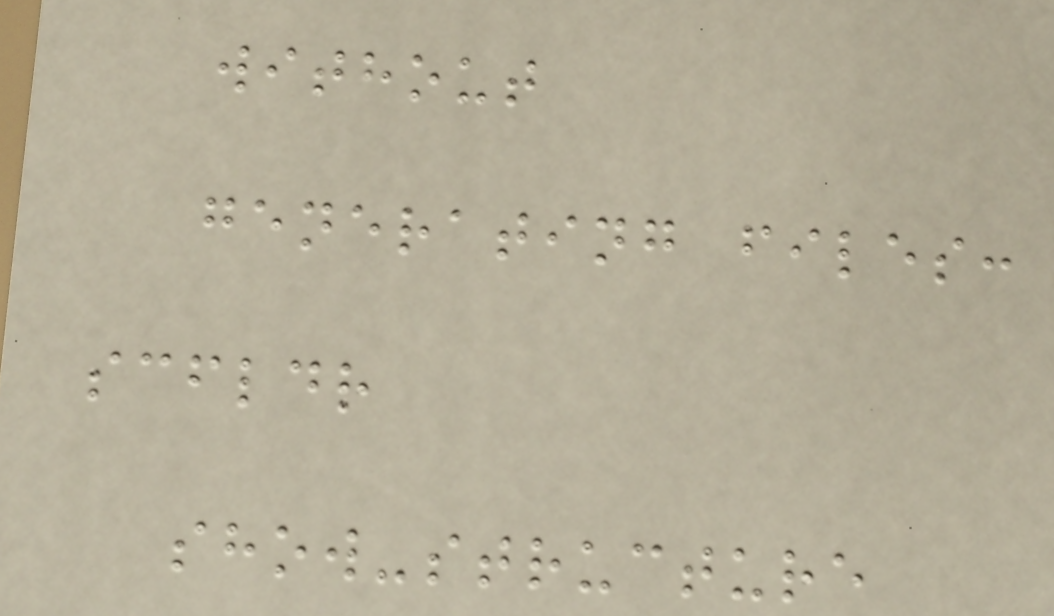without
generating files:
scfldr
show-structure
